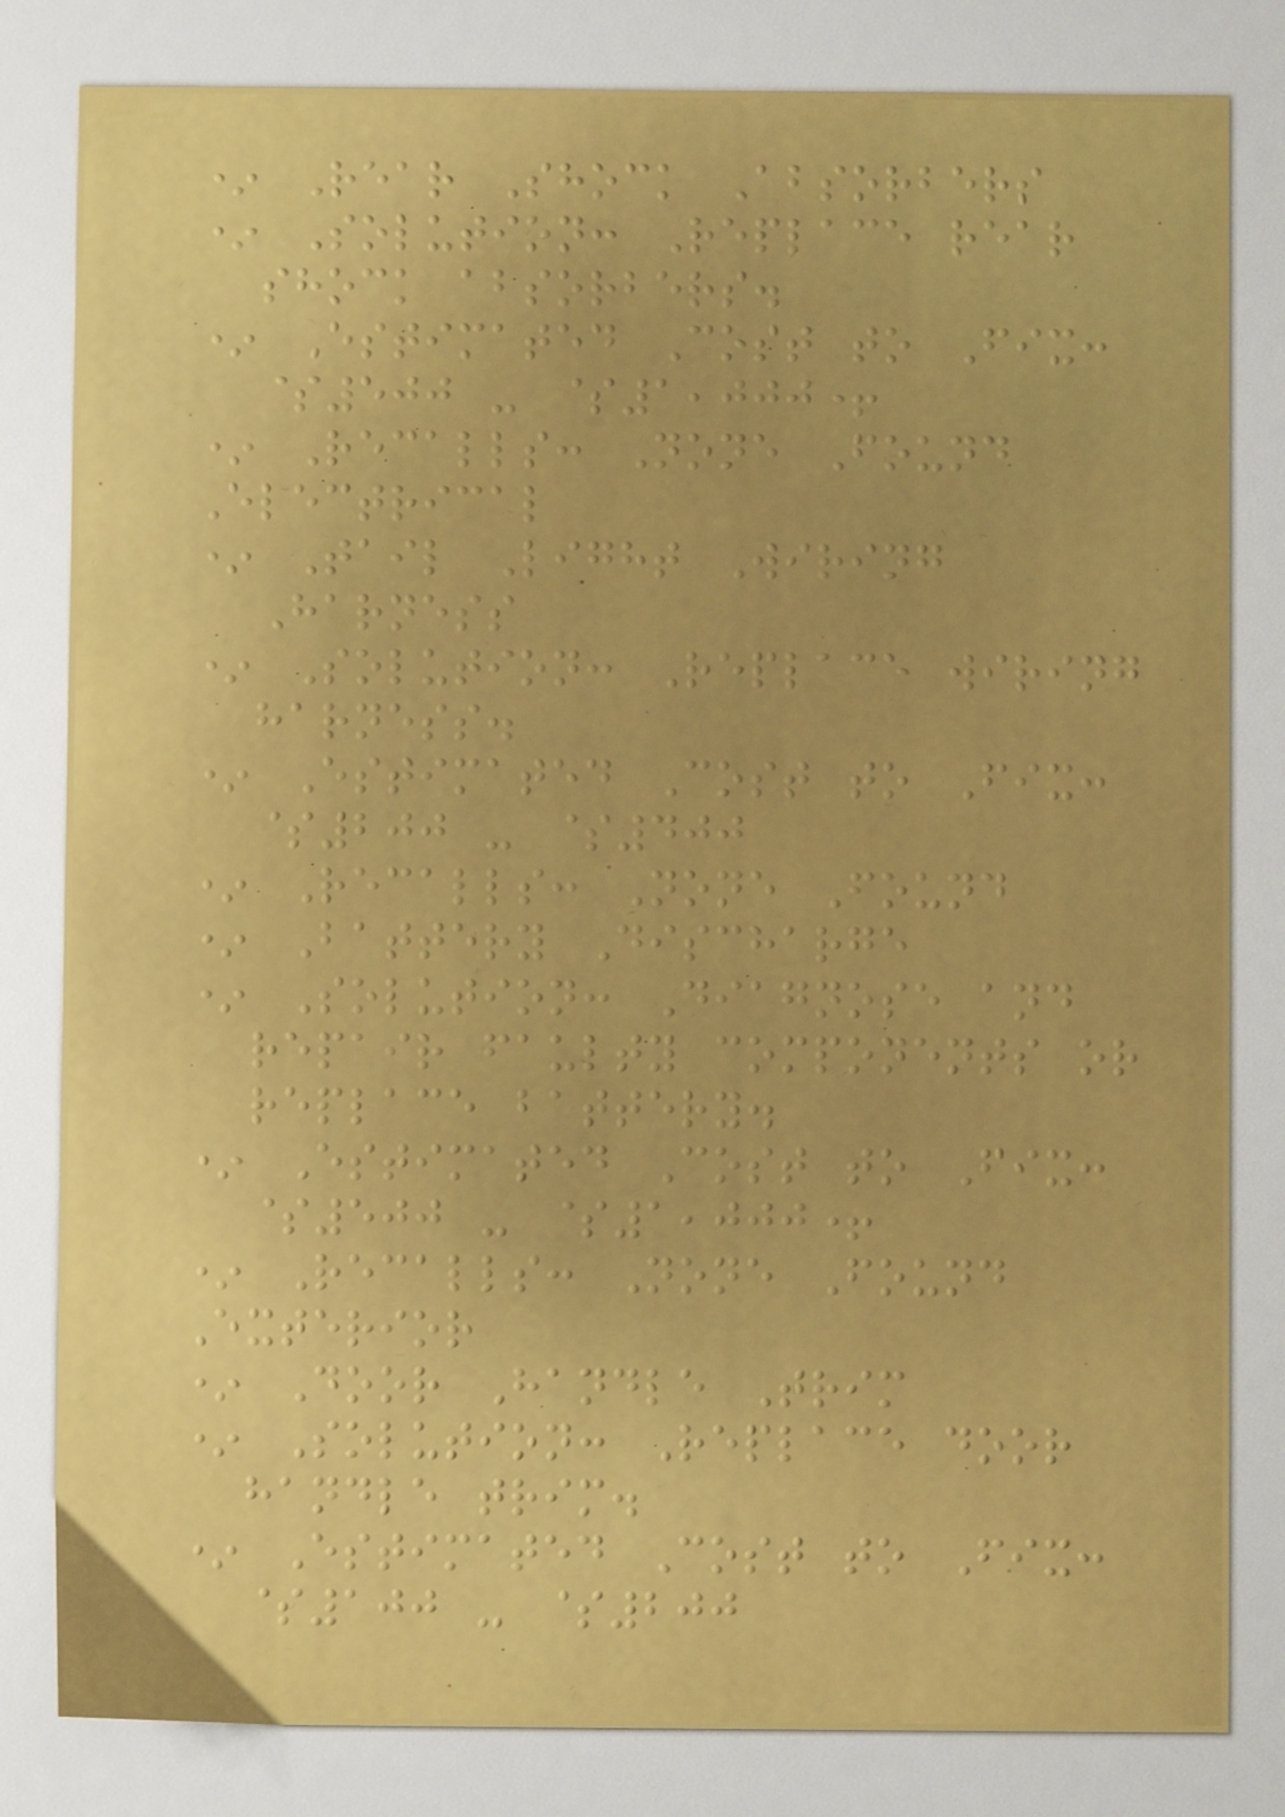* Rear Shock Absorbers
* Solution: Replace rear
shock absorbers.
* Estimated Cost to Fix:
$500 - $1,000+
* Recalls: None Found
Electrical
* Tail Light Wiring
Harness
* Solution: Replace wiring
harness.
* Estimated Cost to Fix:
$200 - $400
* Recalls: None Found
* Battery Discharge
* Solution: Diagnose and
repair faulty components or
replace battery.
* Estimated Cost to Fix:
$500 - $1,000+
* Recalls: None Found
Exterior
* Door Handle Trim
* Solution: Replace door
handle trim.
* Estimated Cost to Fix:
$100 - $200
